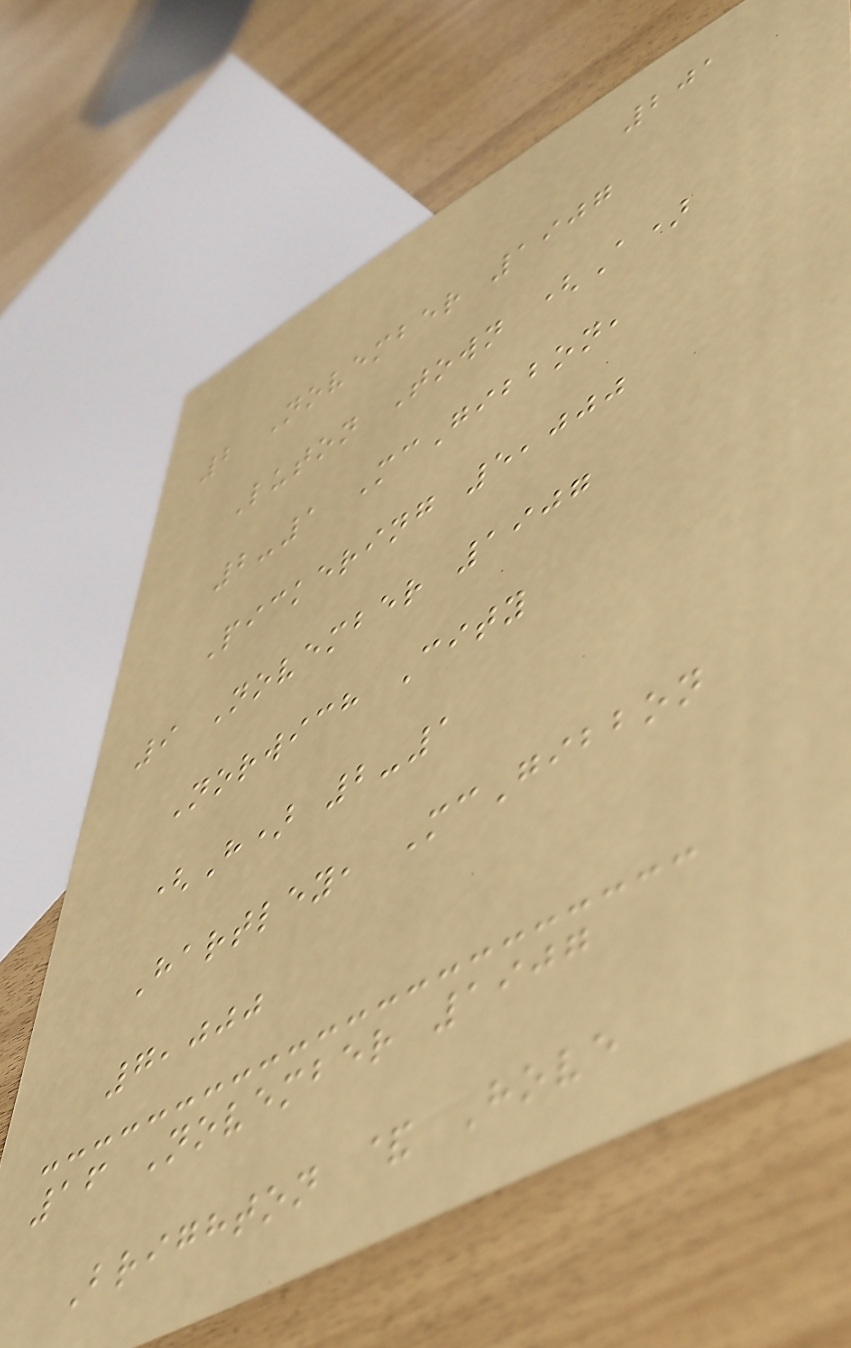201
2 November 1907
Luton Town (A)
2-1 McGibbon,
Pickering 5,000
9 November 1907
Norwich City
(H) 2-1
Hartley, McGibbon
7,000
16 November 1907
Brighton & Hove
